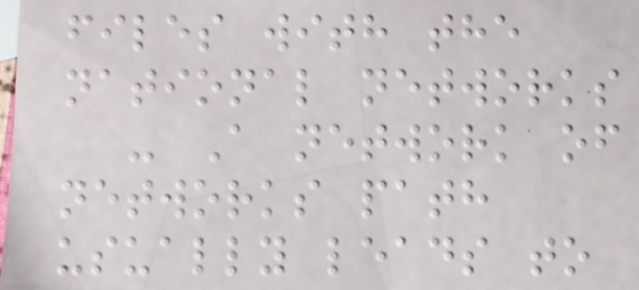files with the
national networks
- A network of
networks path
usually leads to
